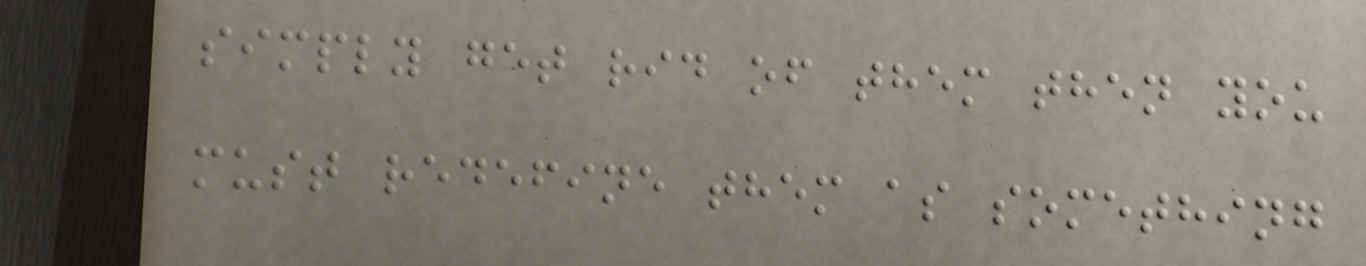simply get rid of them then you
must redefine them as something
